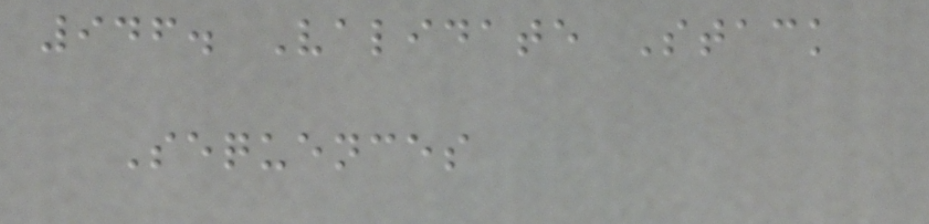946. Validate Stack
Sequences
